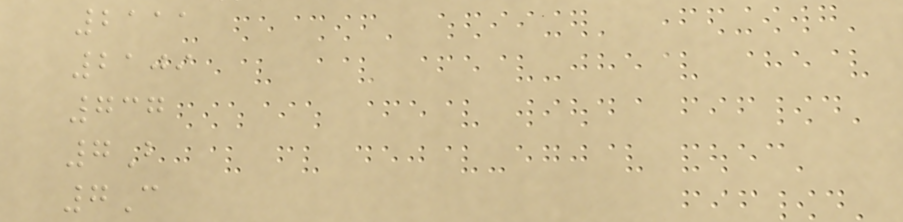2111
2109
737
7B
7C
